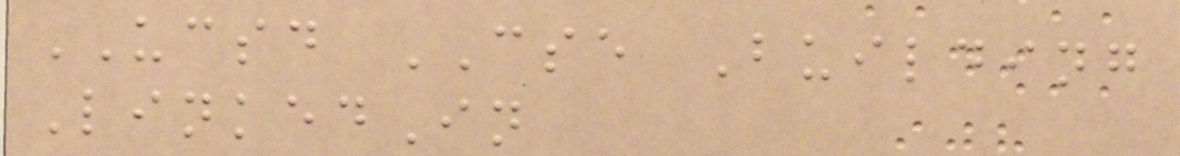UCSD CSE Building
LinkedIn
